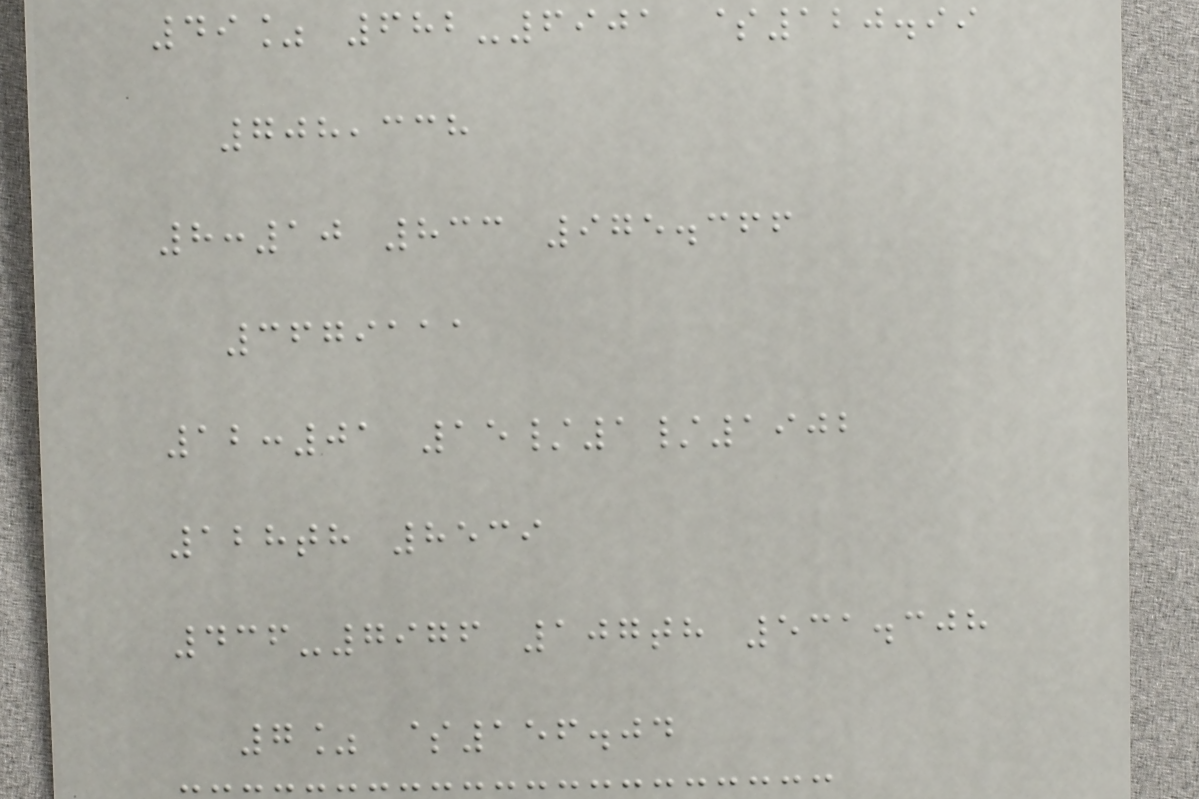49% 682-6901 $120.99
708,338
8:10 833 975.366
3679111
12:01 15/1/1902
128th 8539
436-7976 107th 531.308
7% $156.04
